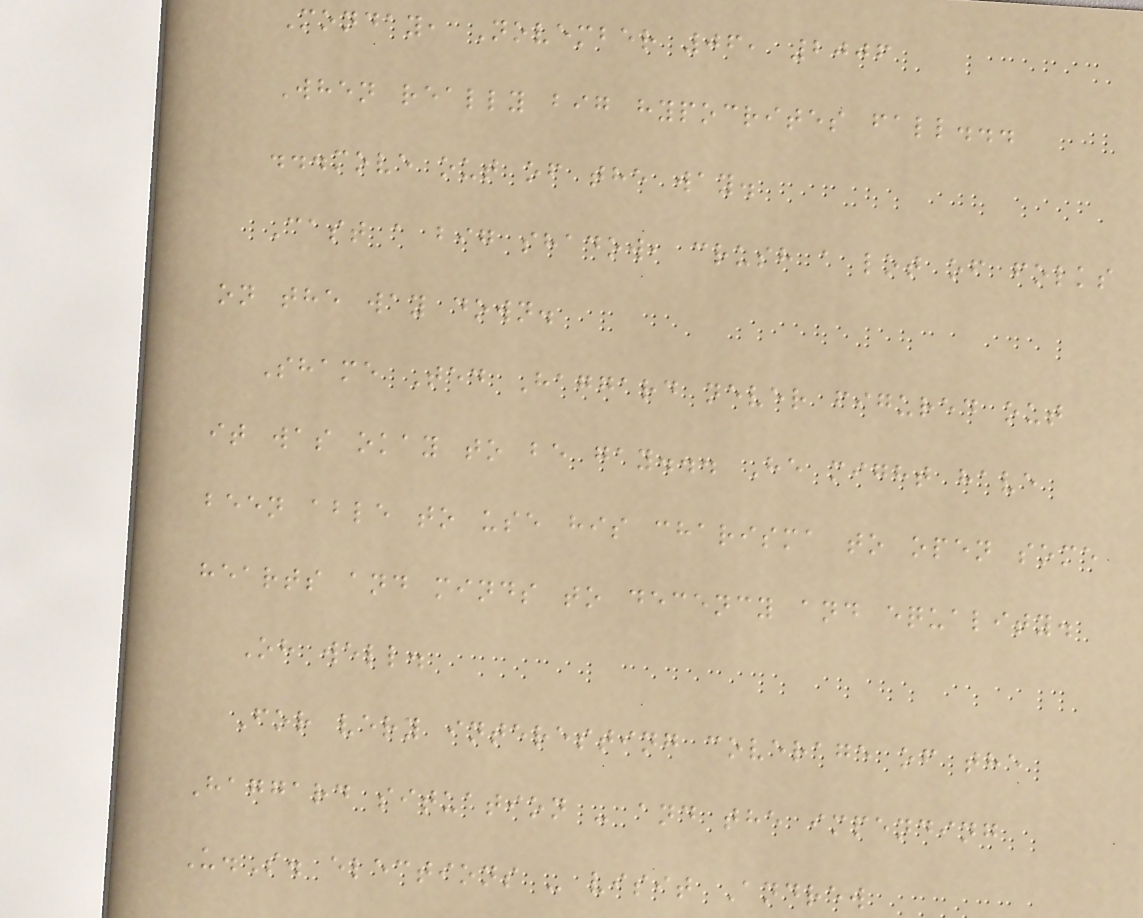Monday, November 06, 2006
When really big hypocrites fall...
...move out of the way.
Cast a big shadow, crush a lot of folks
on the way down.
Shame Ted Haggard never figured out
it was okay to be gay... He might have
been able to use his charisma to open some
hearts and minds to decency and equality.
Oh well.
For very interesting coverage of the
Haggard situation - and the impending
U.S. elections - visit Andrew
